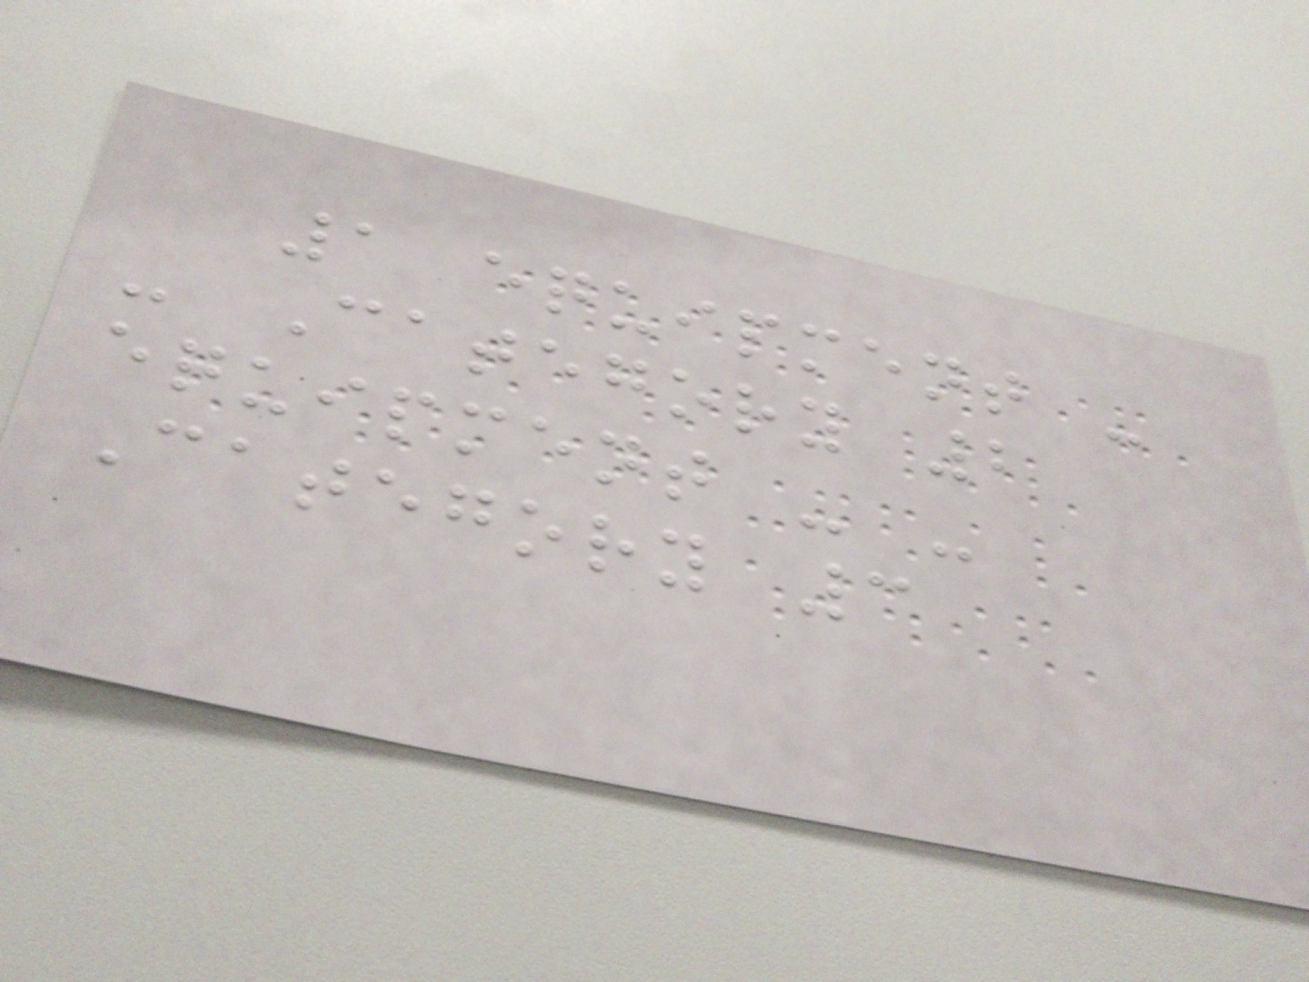1 equipment -
- Category 2
equipment - -
Category 3
